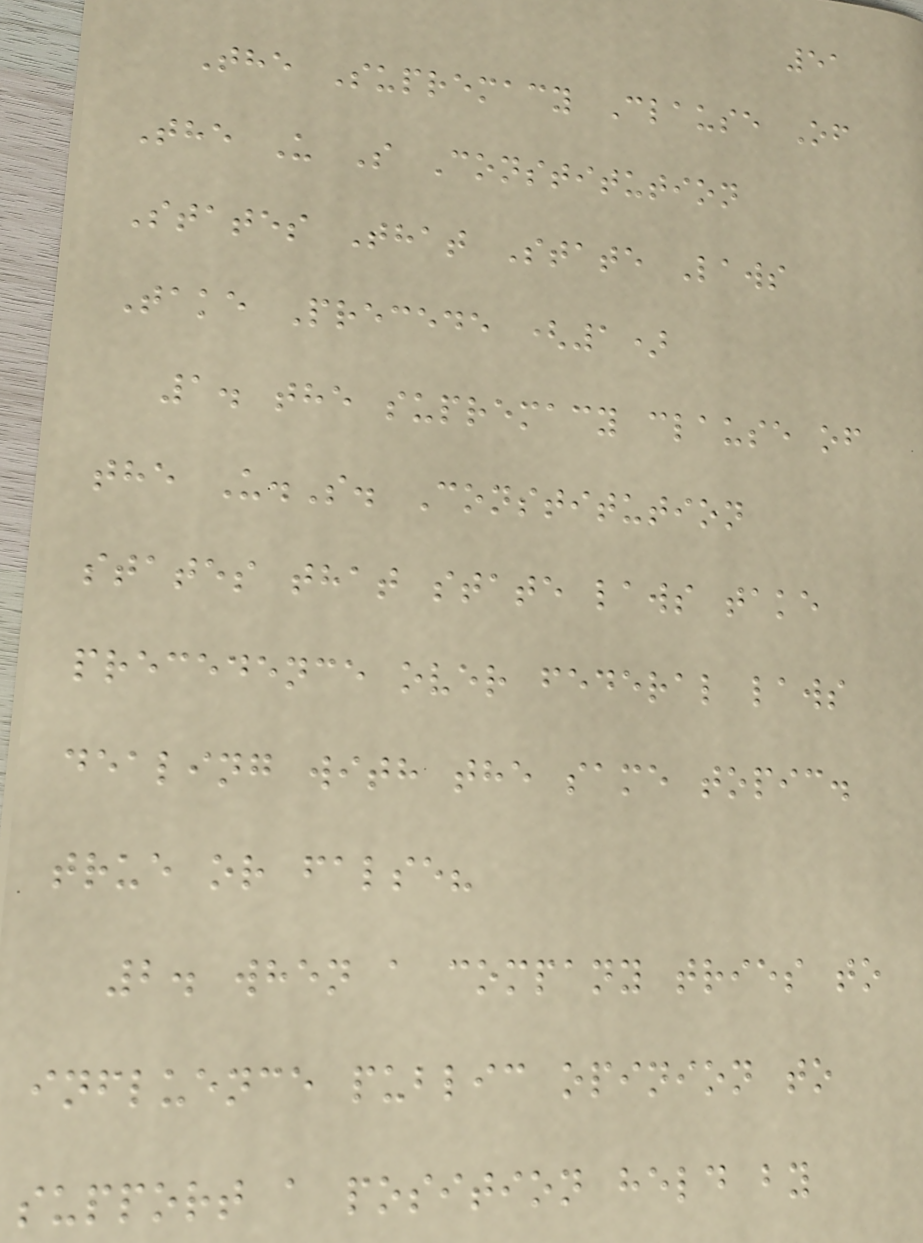51
The Supremacy Clause Of
The U S Constitution
States That State Laws
Take Precede (1)
1. the supremacy clause of
the U.S. Constitution
states that state laws take
precedence over federal laws
dealing with the same topic.
true or false?
2. when a company tries to
influence public opinion to
support a position held by
